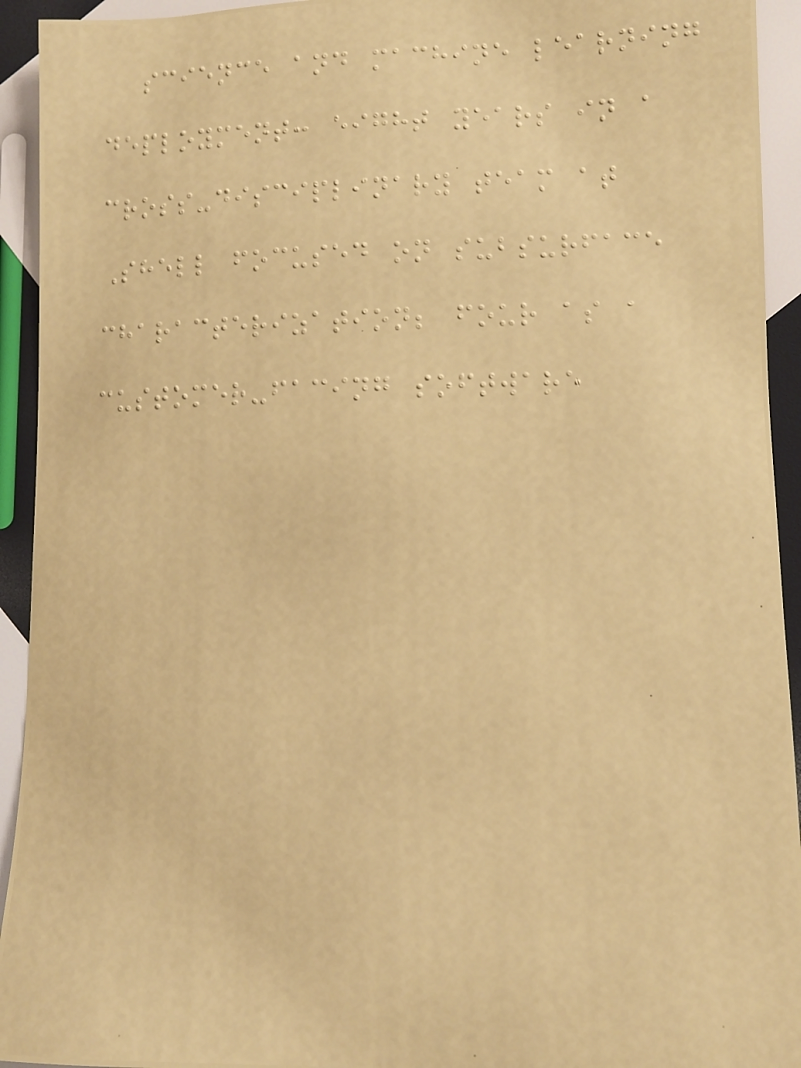science and machine learning
deployment: eight years in a
cross-disciplinary team at
Shell focused on subsurface
characterization; four as a
customer-facing software
